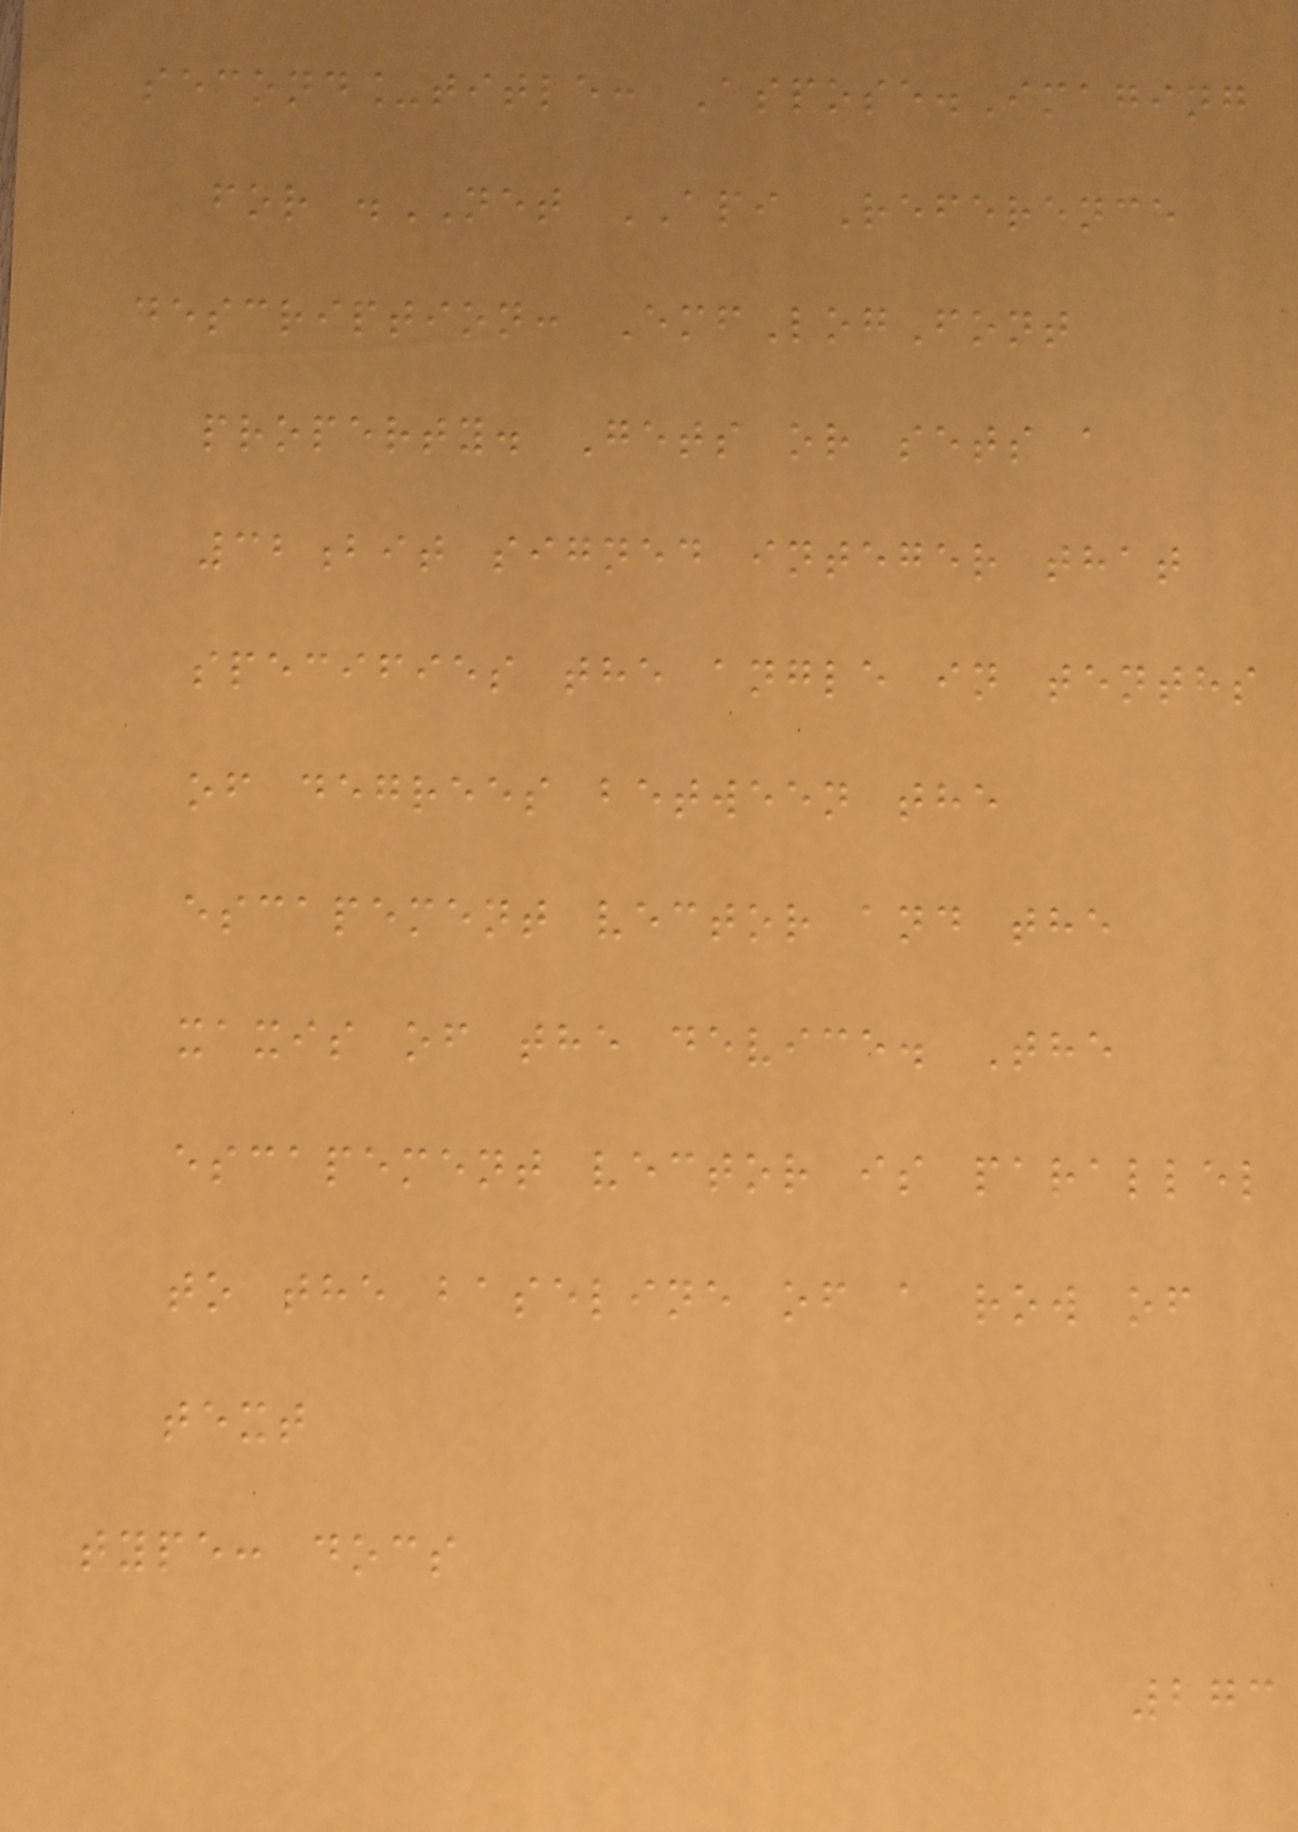second_title: Aspose.Imaging
for .NET API Reference
description: EmfLogFont
property. Gets or sets a
32bit signed integer that
specifies the angle in tenths
of degrees between the
escapement vector and the
xaxis of the device. The
escapement vector is parallel
to the baseline of a row of
text
type: docs
273
